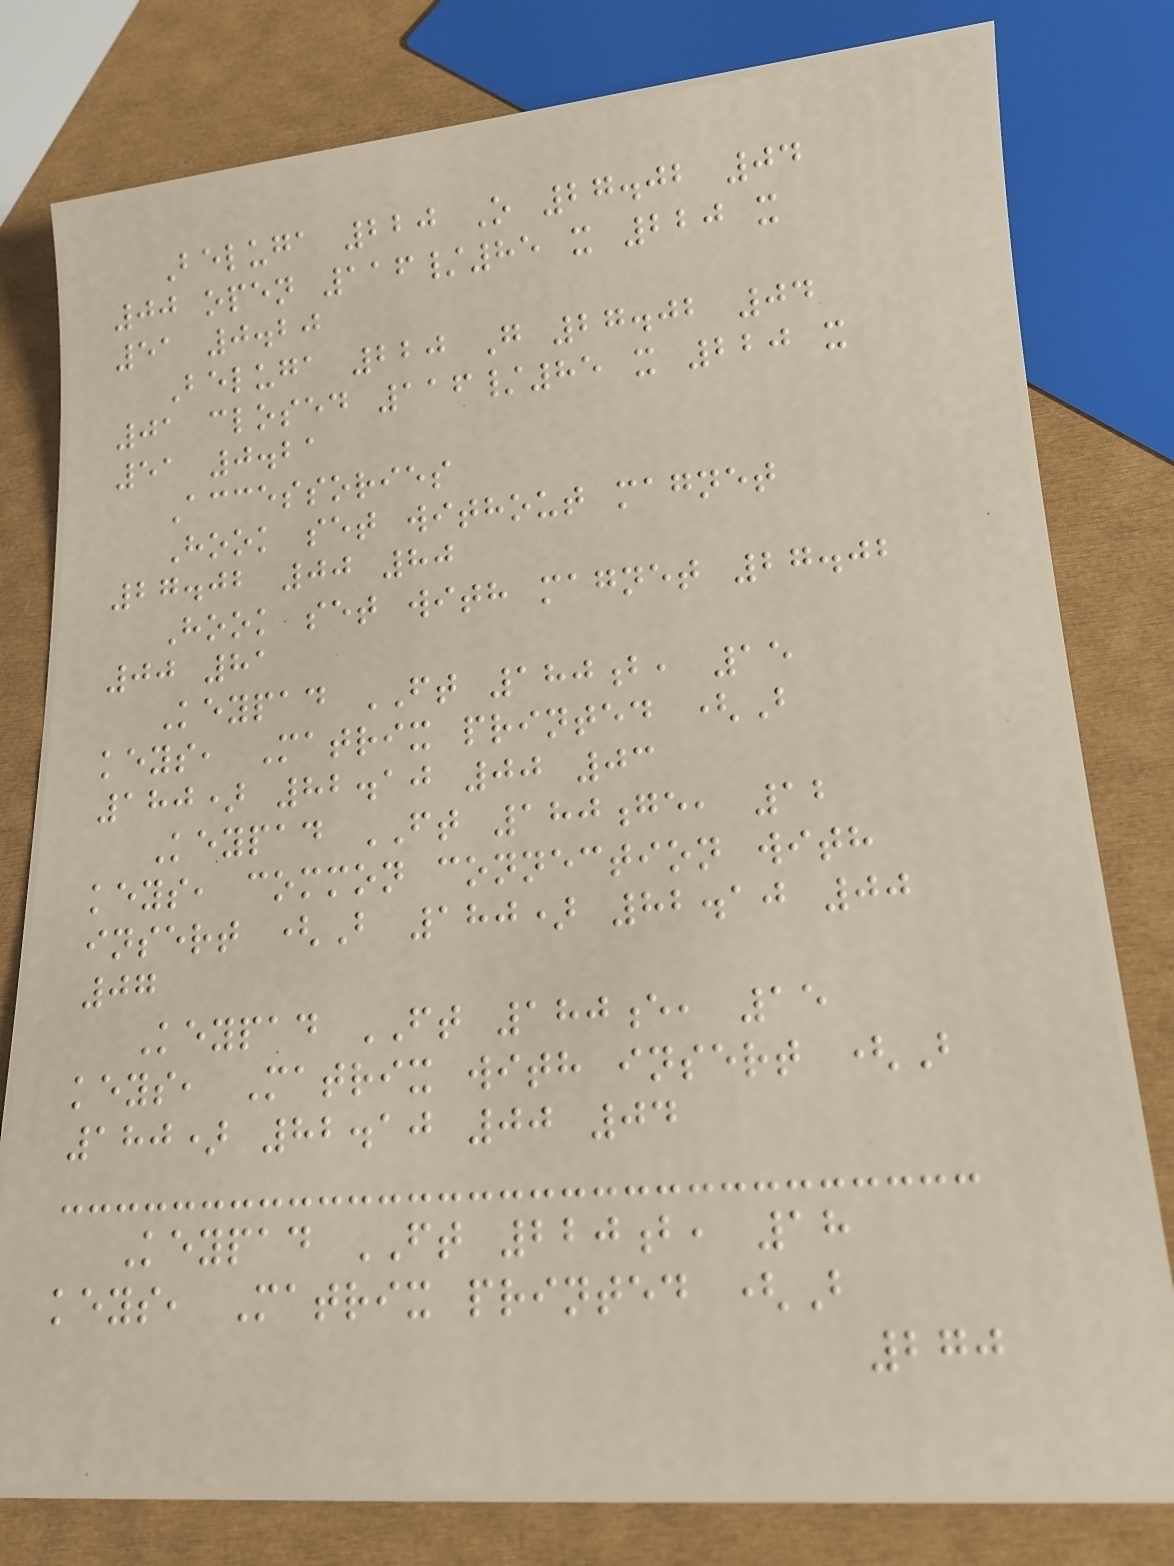Beluga 220 O 27.02 04
00 open 116/85 x 220 x
51 0.20
Beluga 220 G 27.02 04
01 closed 116/85 x 220 x
51 0.21
Accessories
Hook set without magnet
27.02 00 80
Hook set with magnet 27.02
00 81
Keypad FT 180b, 15
keys, Matrix printed (B
180) 82.10 00 03
Keypad FT 180ge, 12
keys, common connection with
insert (B 180) 82.10 00
07
Keypad FT 180e, 15
keys, Matrix with insert (B
180) 82.10 00 04
Keypad FT 220b, 18
keys, Matrix printed (B
270
